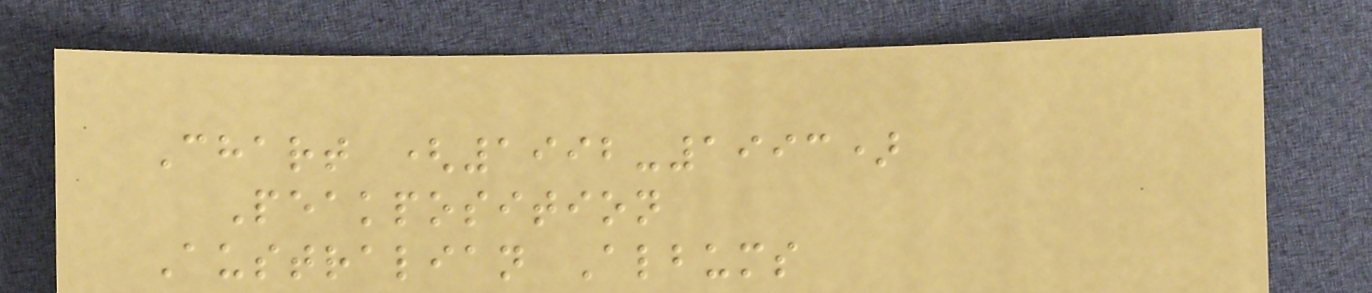Chart (1992-1993)
Peakposition
Australian Albums
